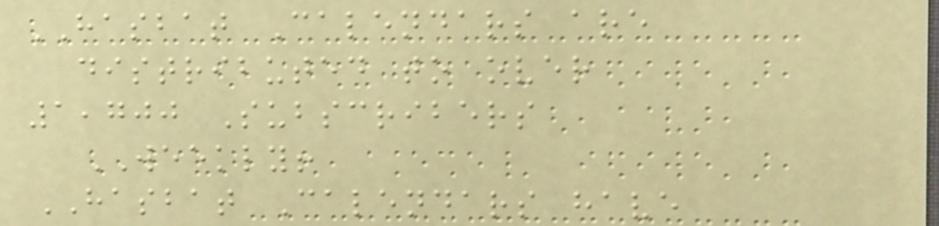HASBAT Calendars are
distributed to over
1,700 Subscribers
WEEKLY!
HASBAT Calendars have
